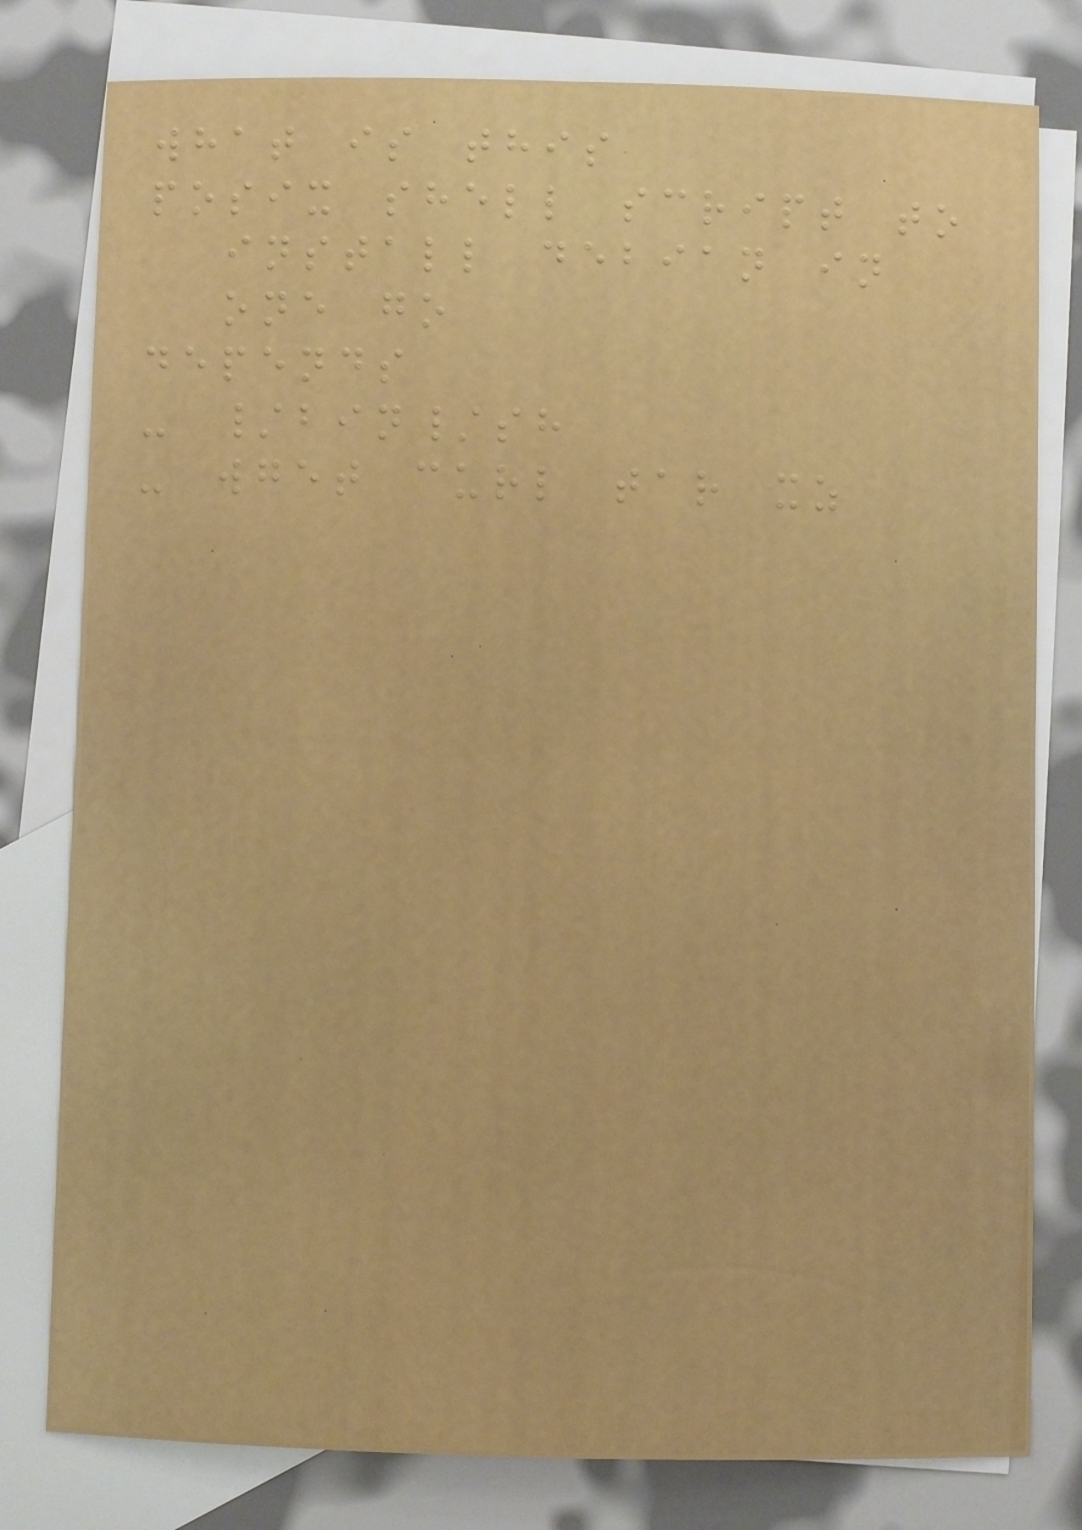what is this
posix shell script to
install debian in
one go
depends
- /bin/sh
- wget curl tar xz
